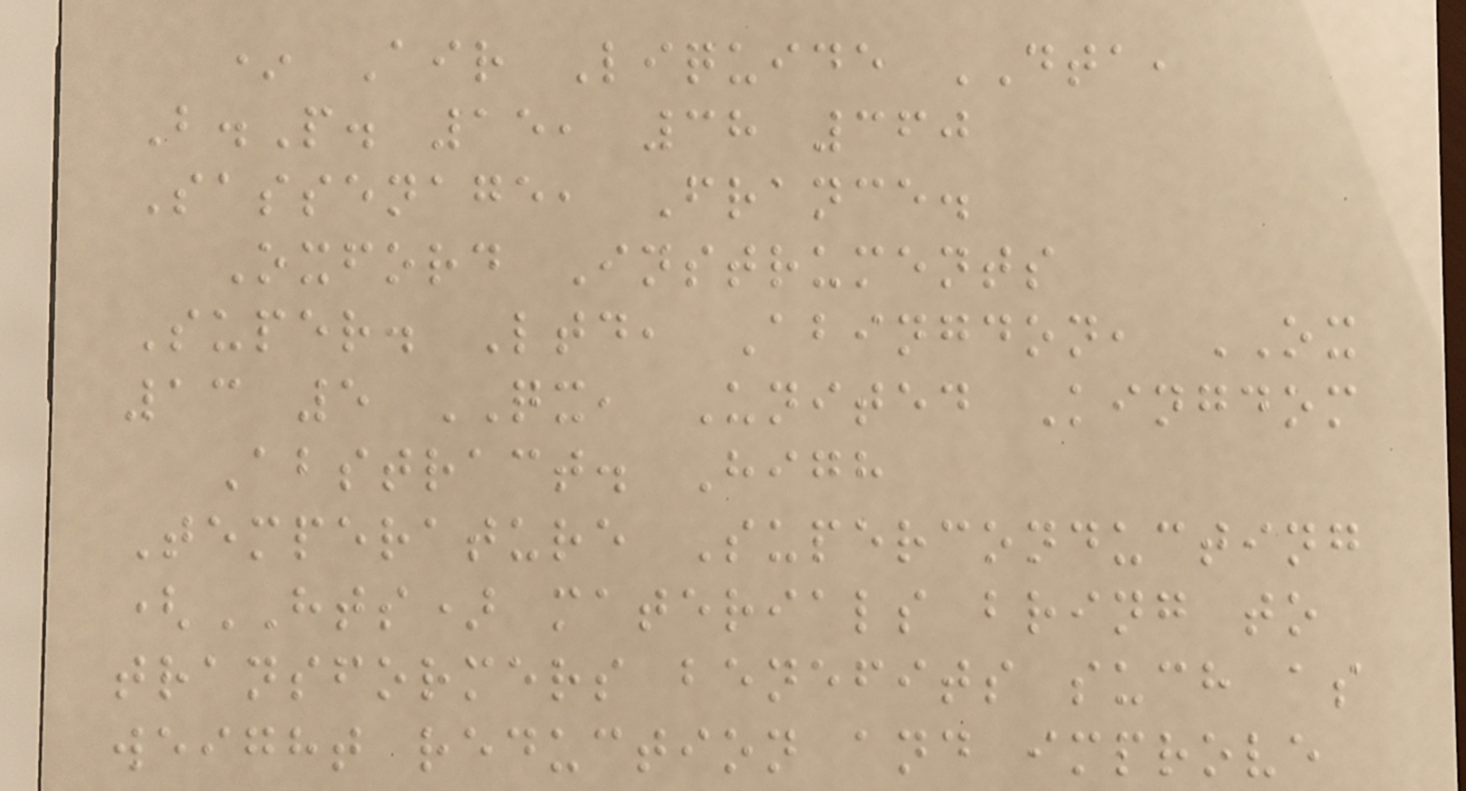* Air Liquide DTA,
B.P. 15, 38 360
Sassenage, France.
Oxford Instruments
Super. Ltd, Abingdon, OX
13 5 QX, United Kingdom
Abstract. High
Temperature Superconducting
(HTS) materials bring to
transformers benefits such as
weight reduction and improve
